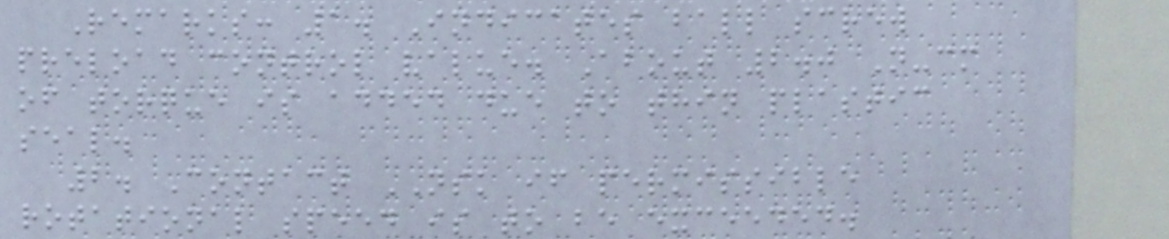Remarks: 1. Indicates ball screw
preload control value. About 2.0 N-cm
of torque is added due to thin plastic
seal.
2. Contact NSK if permissible
rotational speed is to be exceeded.
